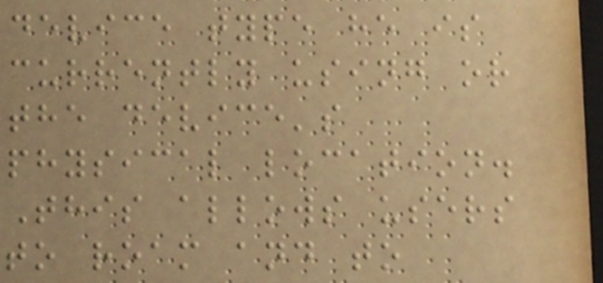device type he is
currently using or
the device's
physical location.
This allows users
to roam and to
